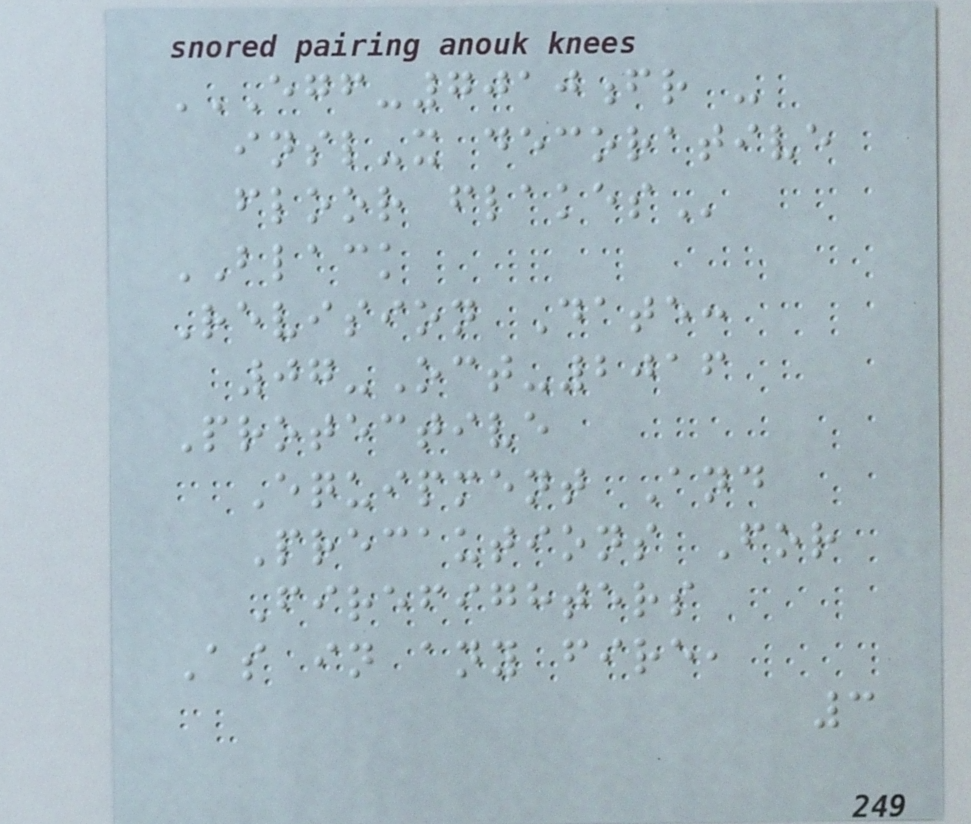EGF-7010FR -
INSL-X DECORATIVE
FLOOR FLAKES
BLACK
Revision Date:
07-Oct-2016
Protective
Equipment And
Precautions For
Firefighters
As in any fire,
3
